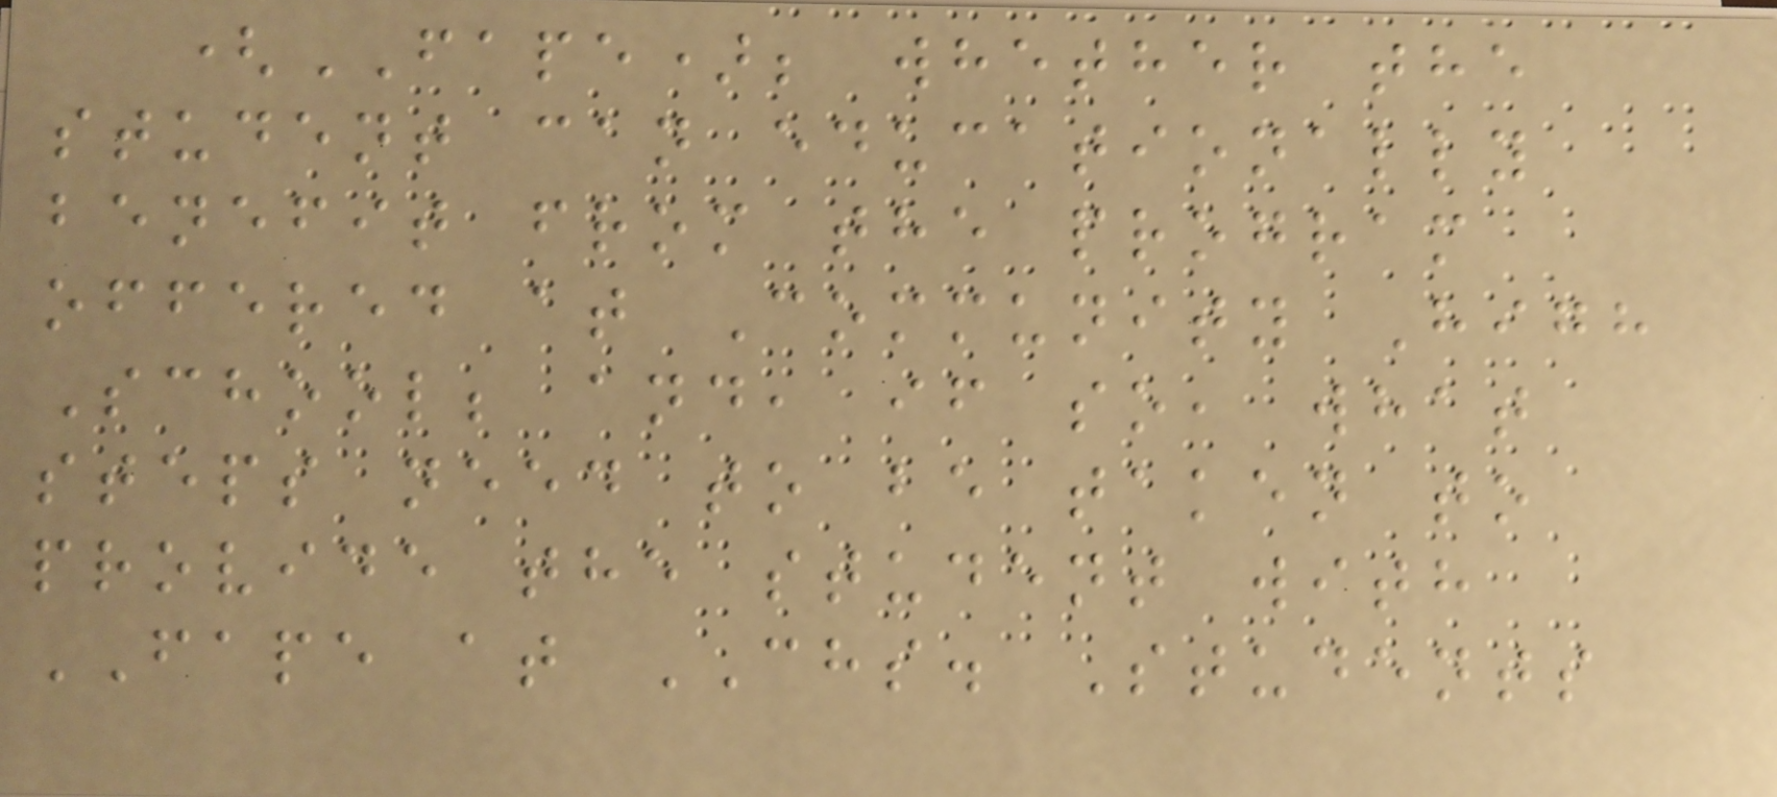(FAPE); whether the
student can educationally
benefit from the program
offered at Community High
School; and, if so, what
steps need to be taken to
provide the student with
FAPE at CHS. Students
